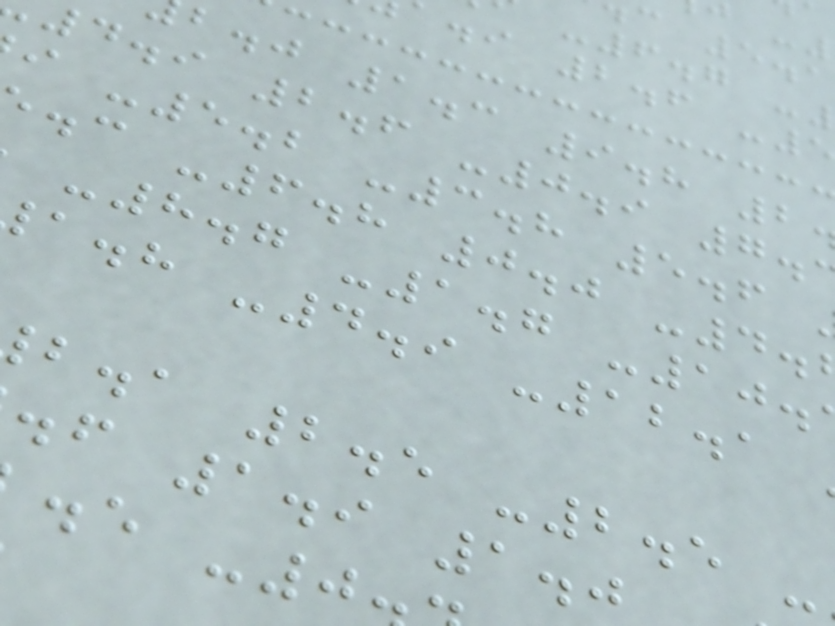b.j 1.3 9.8 2
4.9 2.6 -0.9 7.
i -5.2 -3.8 5.6
.c -6.8 0.0 -4.
-8.7 -1.7 -10.
a.h -4.9 -12.1
b.a 2.5 -2.5 -
.f 1.9 1.0
